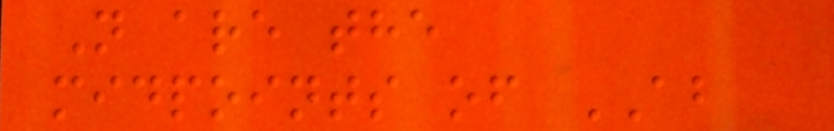N are the
midpoints of AB
